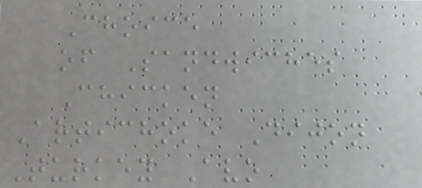Choice
of Sandwiches
Chicken
Artichoke Dijon
Turkey Avo
